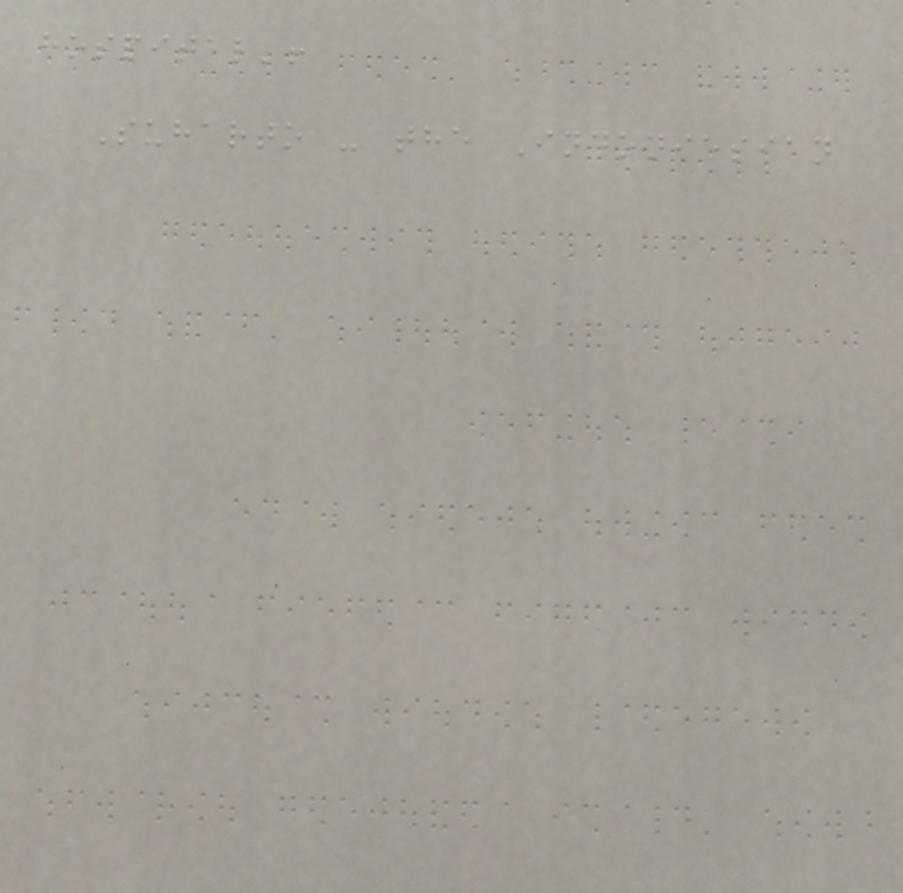hospital'!
Suharto - the Indoniesian
